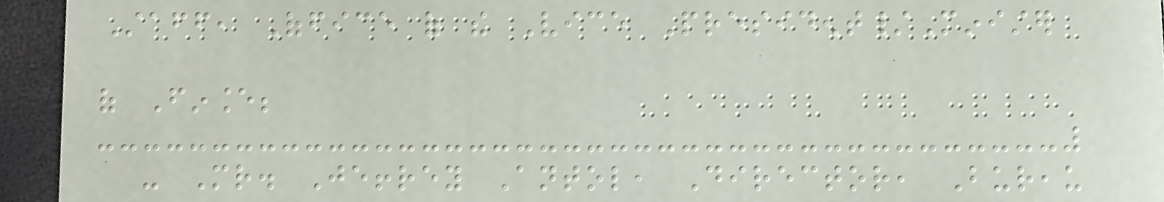Staff, Office of the Vice President/Minister
of Finance;
- Mr. Jeffrey Antol, Director, Bureau
